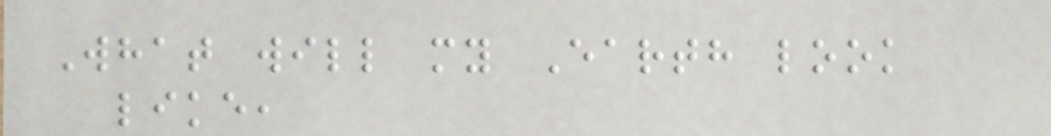What will my Earth look
like,
